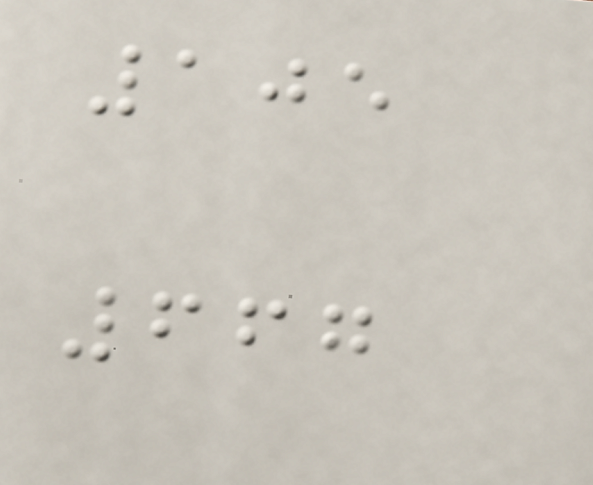105
667
